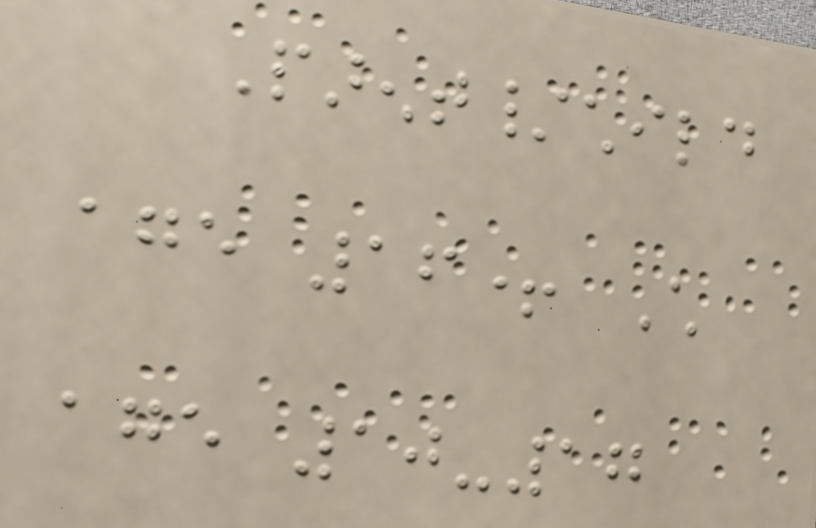Parent/child
age 16+ Child
age 10-17
